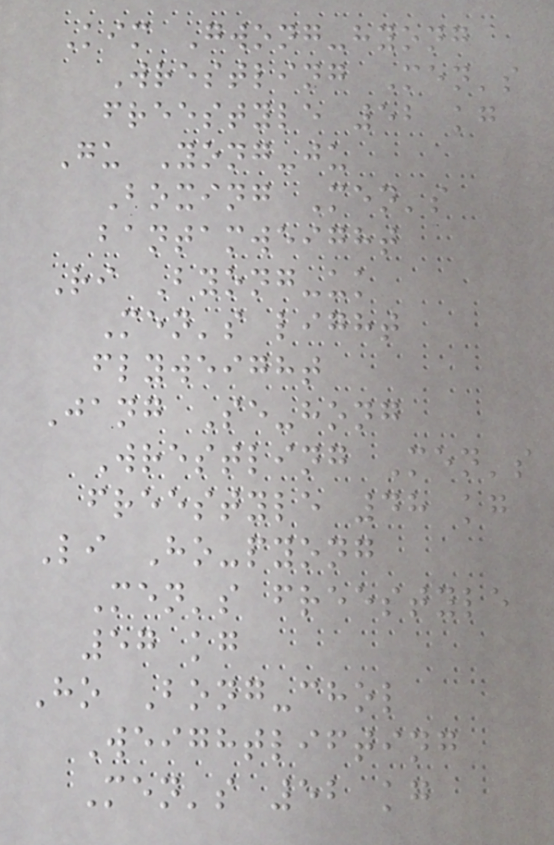Kim Gwong-hyong
Wrestling Men's
freestyle 52 kg
Gu Yong-ju
Boxing Men's
bantamweight
Ri Byong-uk
Men's light
flyweight
Jang Se-hong
Wrestling Men's
freestyle 48 kg
Li Ho-pyong
Men's freestyle
57 kg
Ho Bong-chol
Weightlifting
Men's 52 kg
